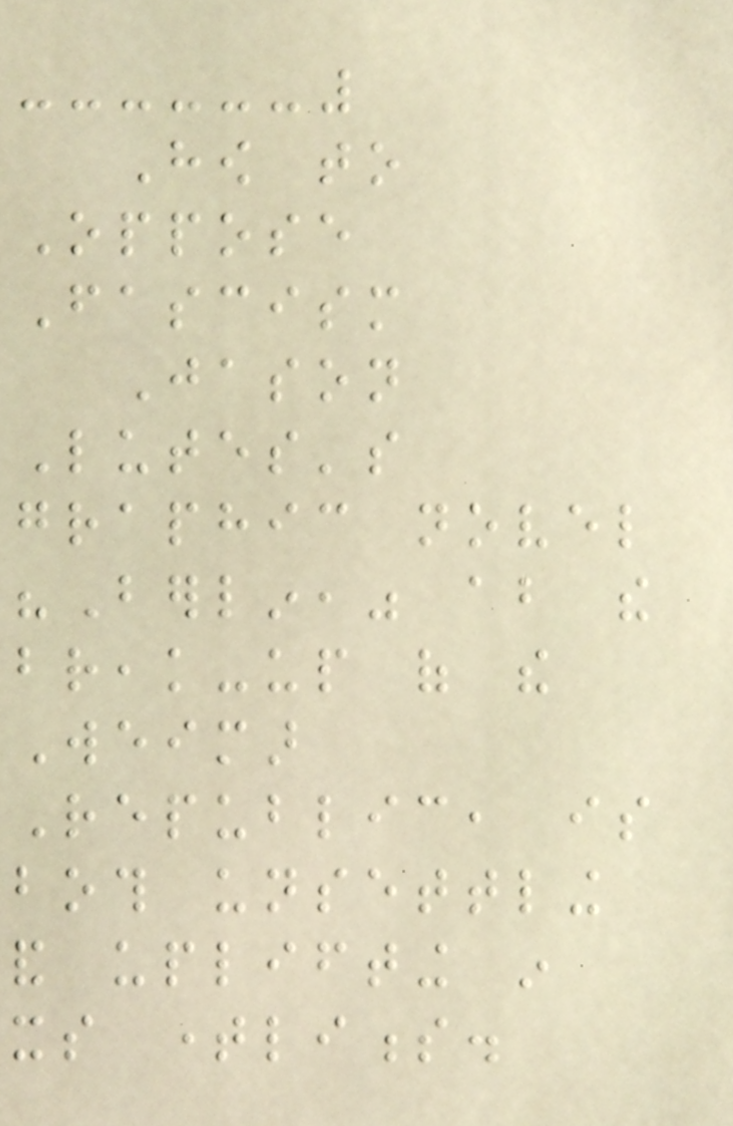How to
Oppose
Fascism
Jason
Lutes's
graphic novel
"Berlin," about the
break-up of the
Weimar
Republic, is
both unsettling
and uplifting in
its timeliness.
